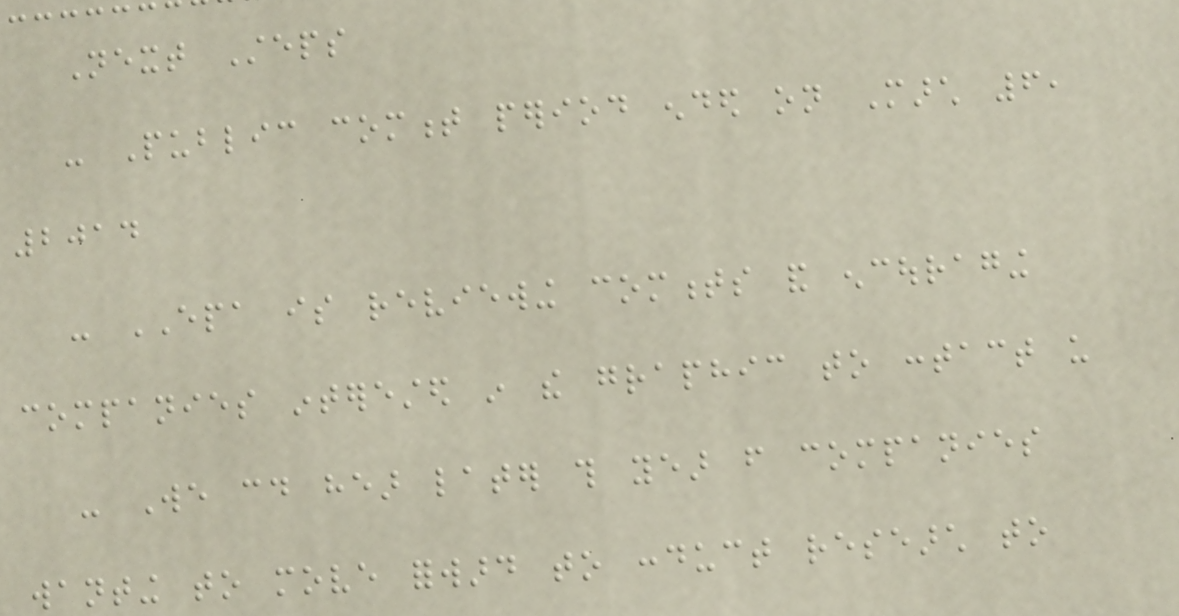Next Steps
- Public comment period ended on March 6,
2014
- EPA is reviewing comments and encouraging
companies interested in the graphic to contact us
- We could hear later this year from companies
wanting to move forward to conduct research to
